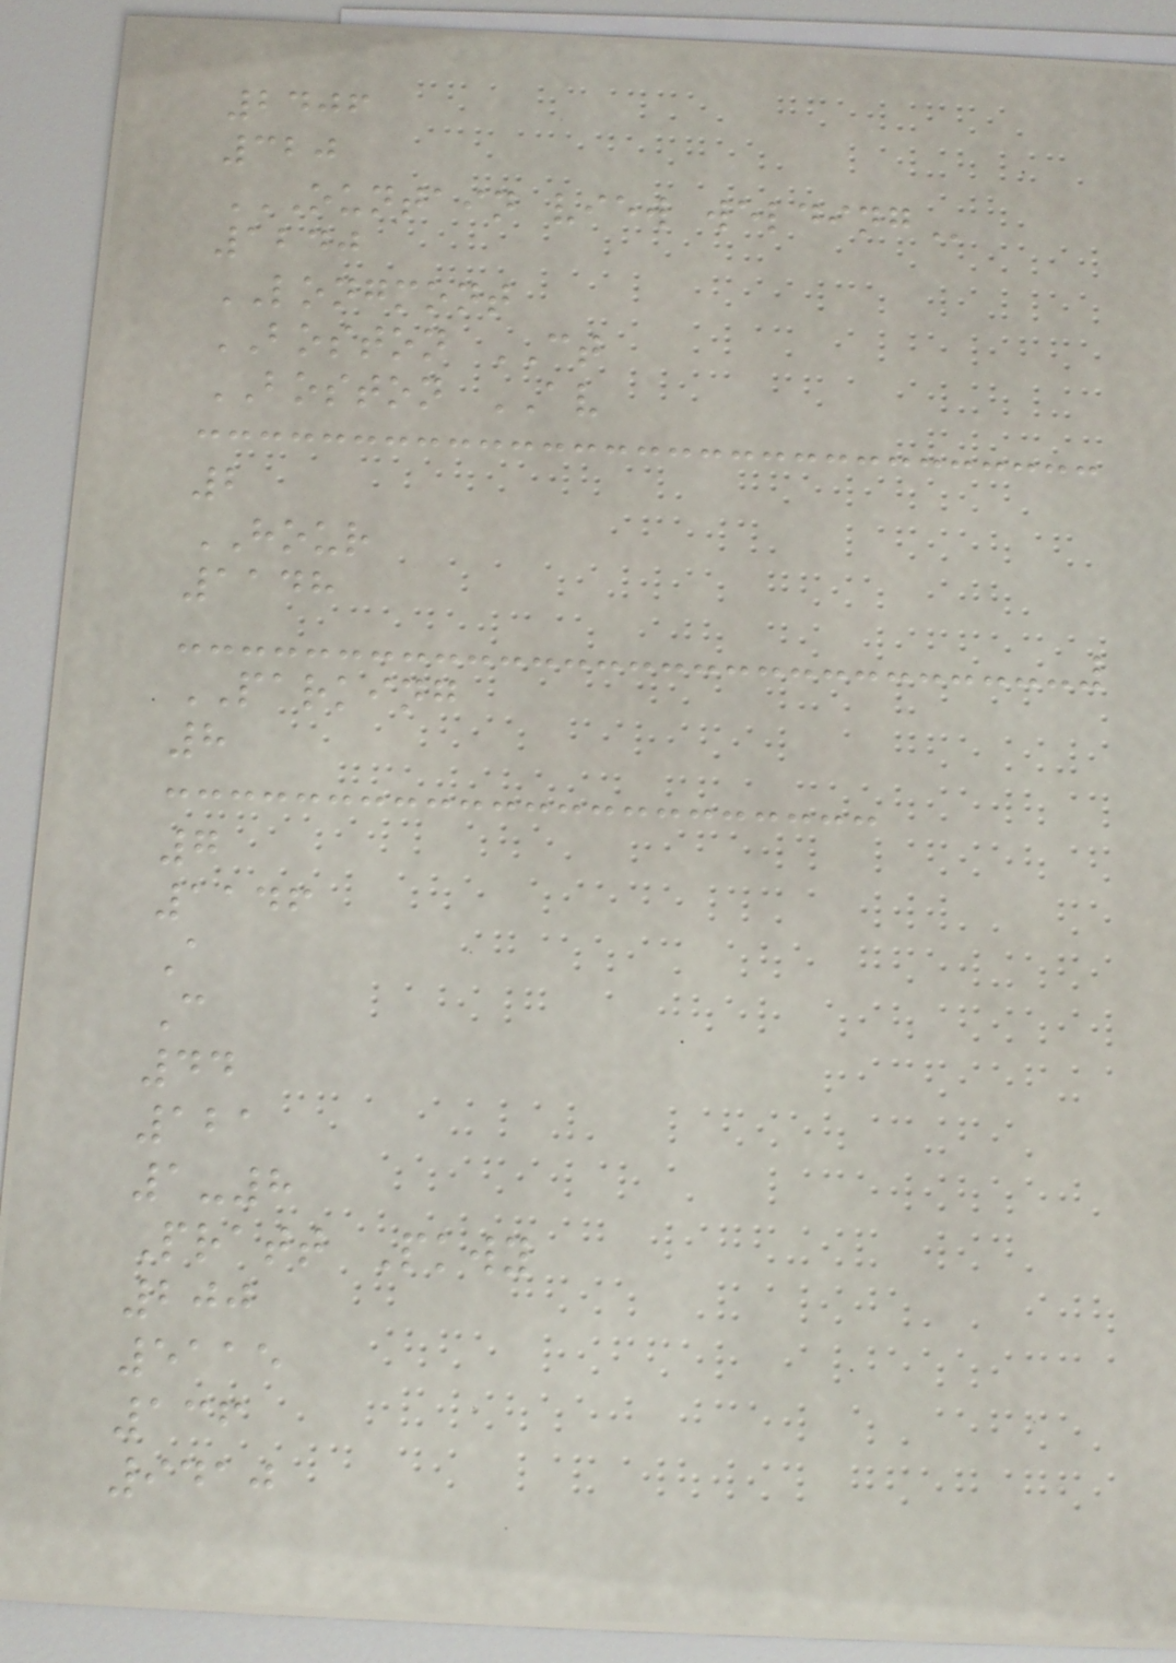2406
320
OUNTAIN VIEW WELDING
1240
LONGMONT
BOSTON CT
BOSTON AV
2
HOUR
1148
PARKING
8
7
1146
A
C
44
121
1-8
Pratt Pkwy
200
5115
136
9410
